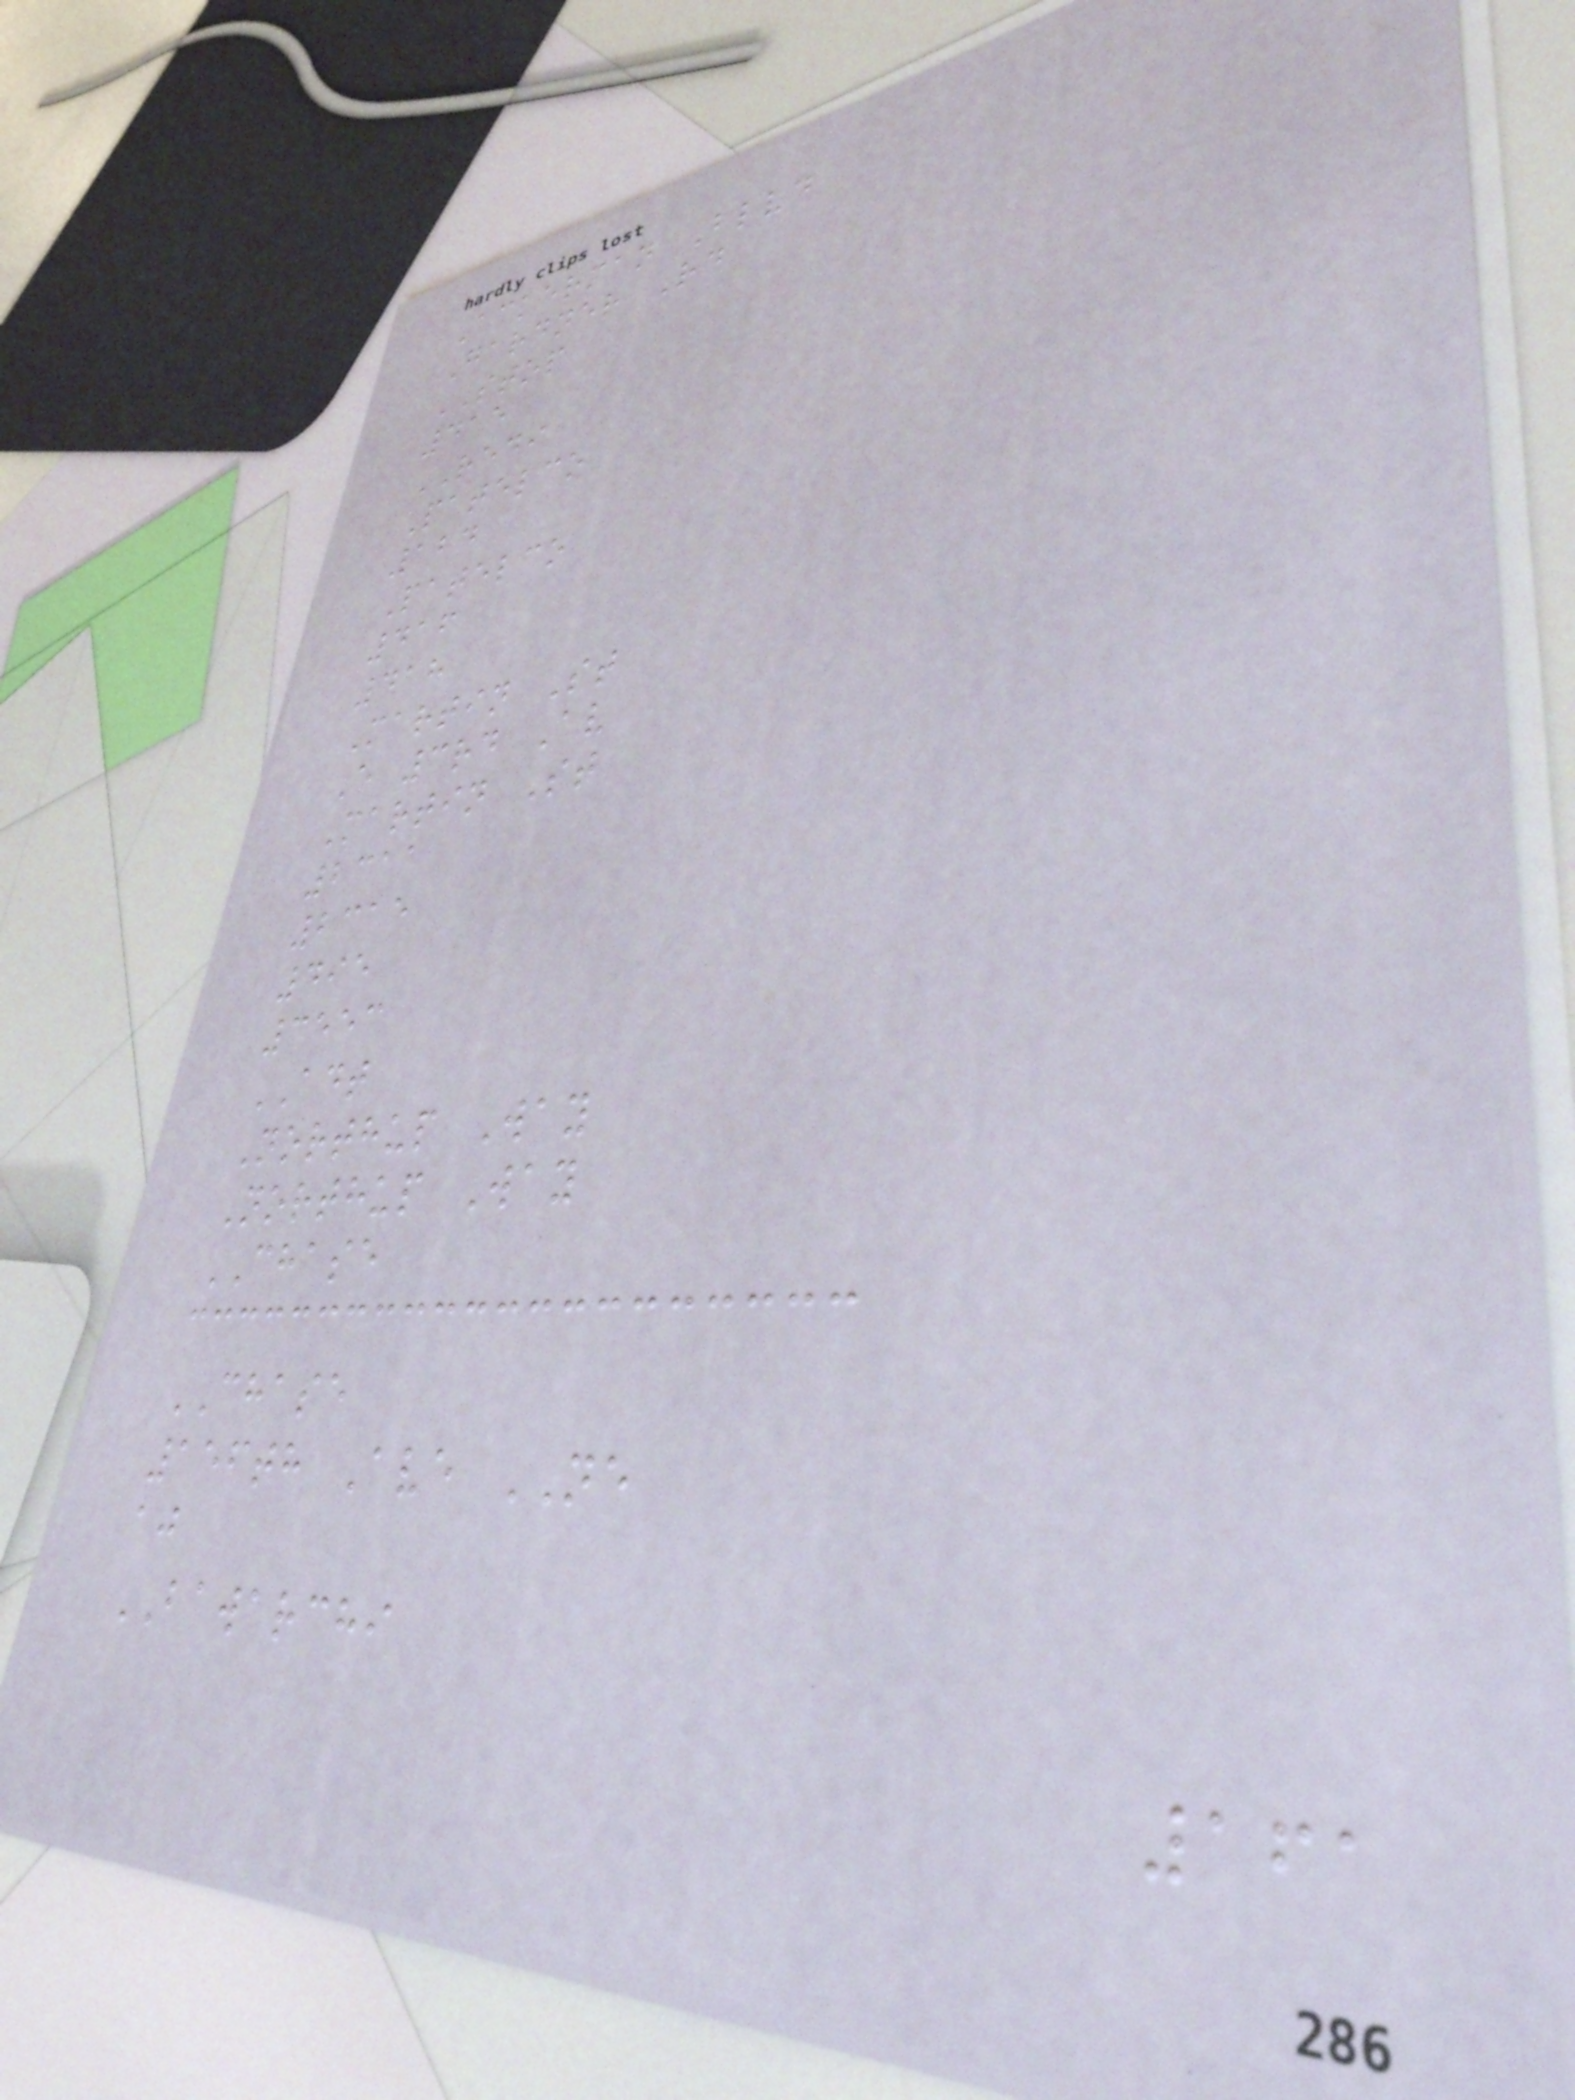Ackerman Blvd
Gardner Rd
STOP
415
REDI
Patelco
124
Patelco
416
418
Martin St
E 3rd Av
Martin St
2311
2315
495
3553
ADT
Northup Way
Northup Way
CHASE
CHASE
156th Ave NE
aj
BAWARCHI
161
